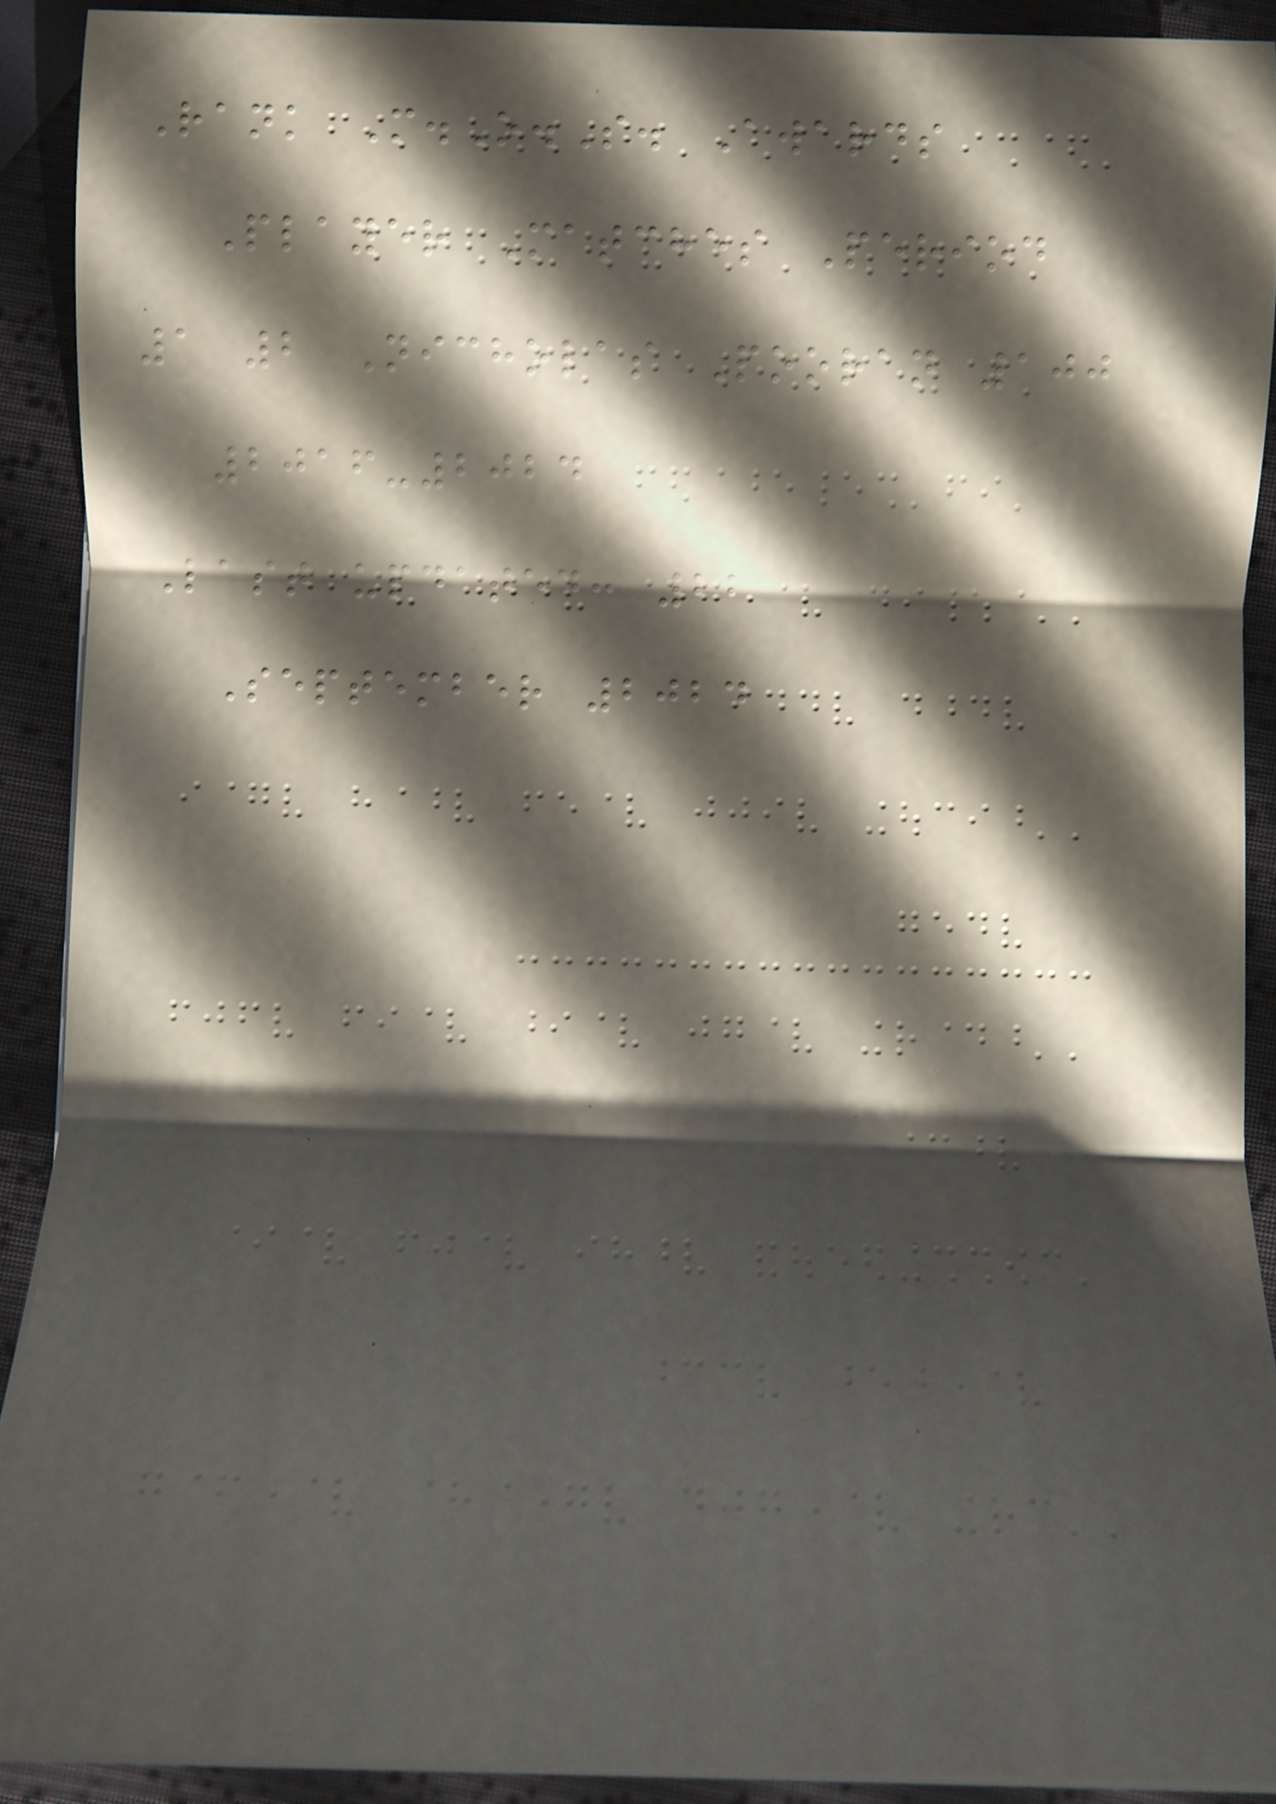Rank M.O.S. Awards
Player Matches Period
1 2 Nicholas Pooran 100
2016-2024
Last updated: 22
September 2024
